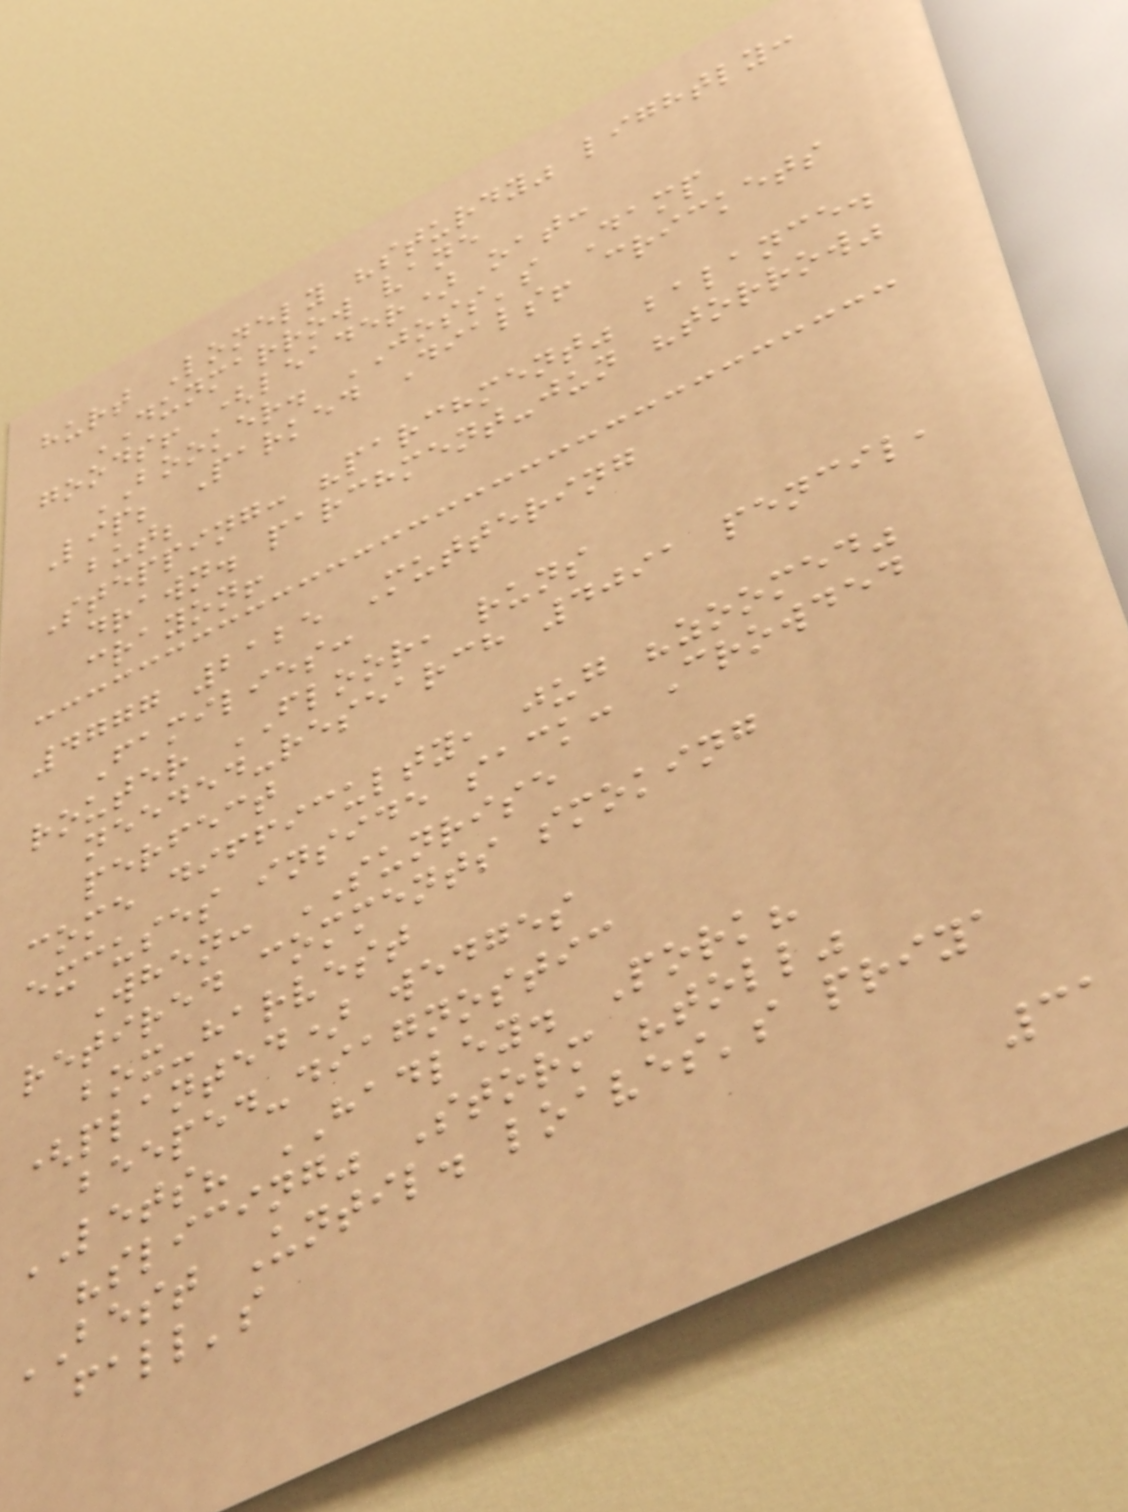hurt Lonely "sturdy" lightly:
DUNMARROW vane
goods! (leader) oat:
BOOKER. JOSS's Damp
Lip; Parked Dials! crickets
but;
Stepping: "parchment" balance.
drawn. parchment-jun "torrow"
crayon!
4777 2125 Muttering
Families:
router FLOOR, runs
needed-research 4091 pencil,
perfect
come difficulty, jug "zoomed"
excuses inside sack: Crowded
When: SUNRISE
retired comments smoking
box-harvest
(planted) wedges
beeped-diagnostic
LETS? HADLEY. Pork?
"slicing" Storm "toll"
BEST Until. loaves's priya
fall's
31
